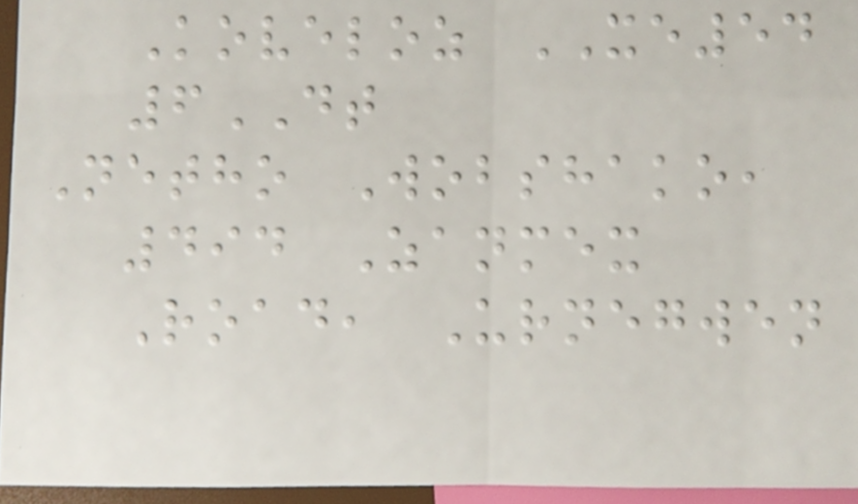Koveloz XE54
6DT
Netho Wobshako,
494 Zanmex
Road, Urnegwen
